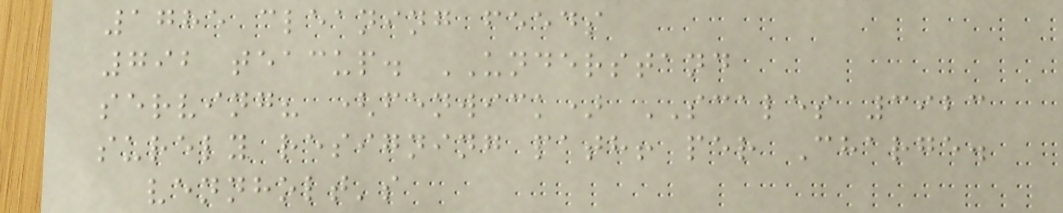1785 cleaning feeds
792 teacup. UNDERSTAND
serving? (fenwick) SCALES 3923
surely resigning path! per Charge.
vennholt's
